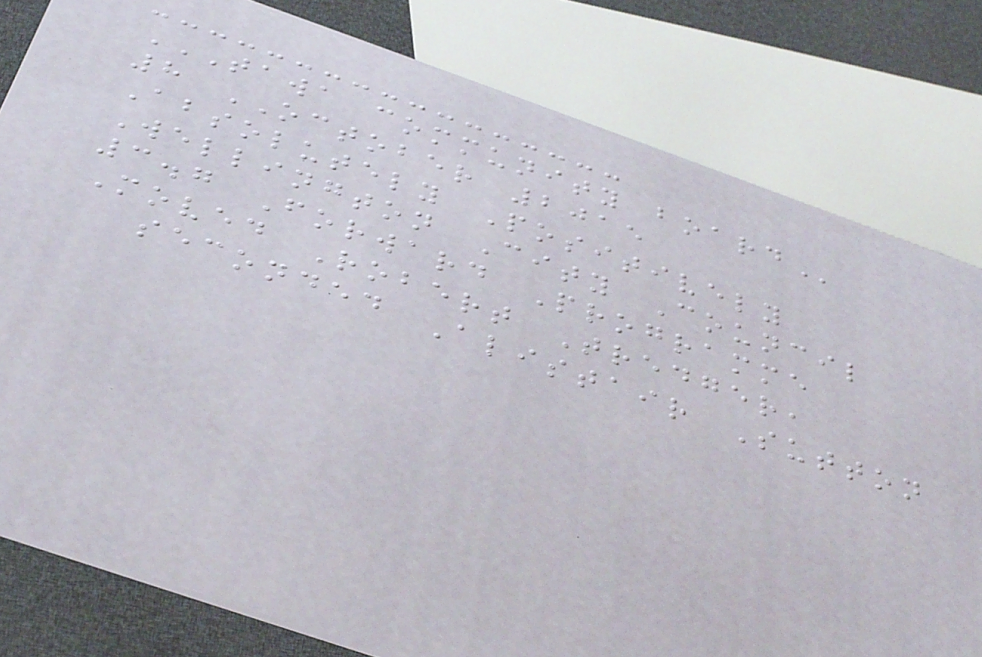TAWA COMMUNITY BOARD
8 OCTOBER 2015
Absolutely Positively
Wellington City Council
3.7 Forward Programme
Moved Robert Tredger,
seconded Alistair Sutton
